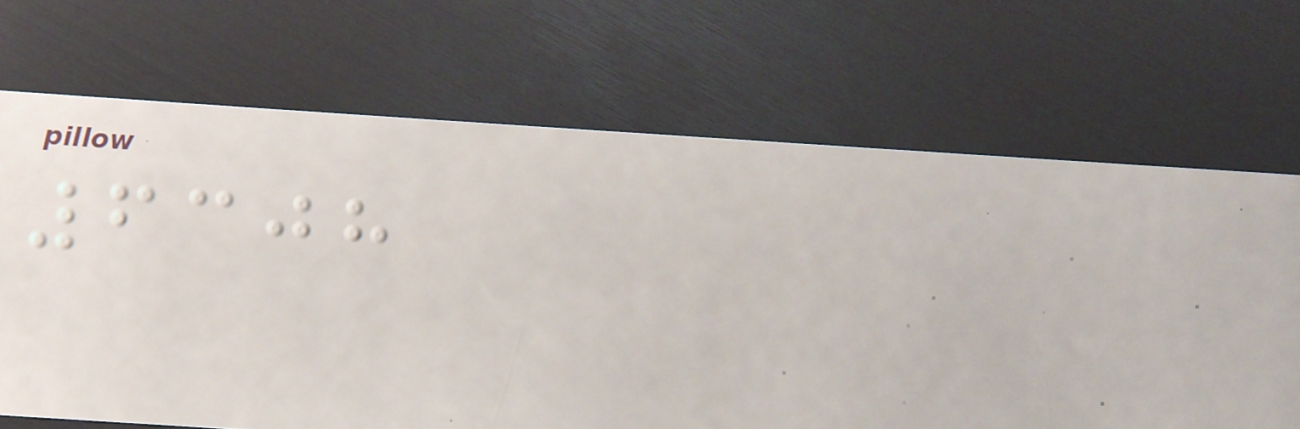6308
